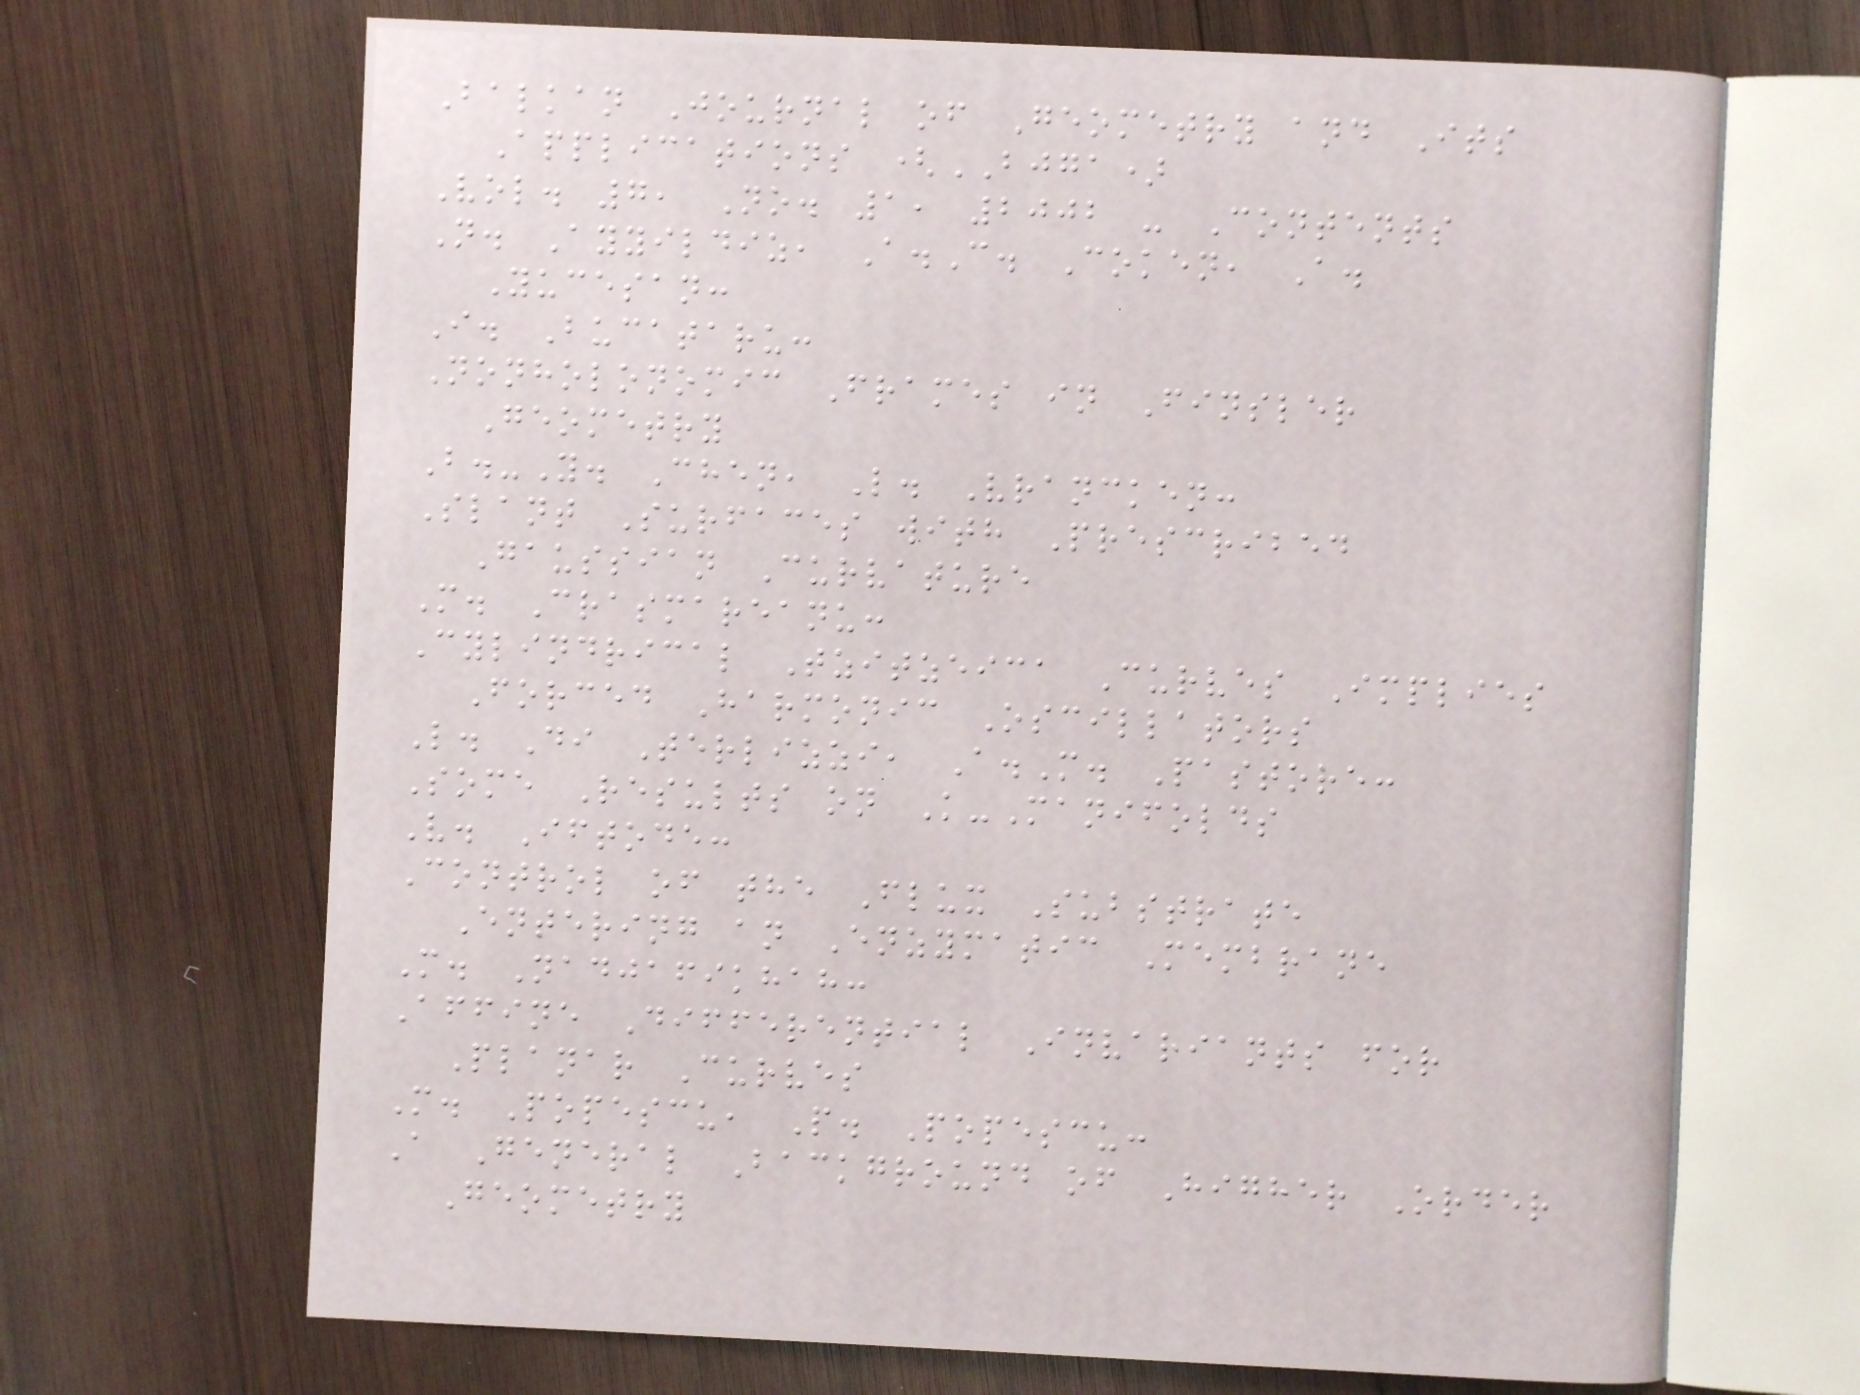Balkan Journal of Geometry and Its
Applications (BJGA)
Vol. 7, No. 1, 2002 - Contents
N. Ayyildiz, A.C. Coken, A.
Yucesan:
I. Bucataru:
Nonholonomic Frames in Finsler
Geometry
B.-Y. Chen, L. Vrancken:
Slant Surfaces with Prescribed
Gaussian Curvature
M. Crasmareanu:
Cylindrical Tzitzeica Curves Implies
Forced Harmonic Oscillators
L. Di Terlizzi, A.M. Pastore:
Some Results on K-Manifolds
V. Iftode:
Control of the Flux Substrate
Entering an Enzymatic Membrane
M. Nadjafikhah:
Affine Differential Invariants for
Planar Curves
M. Popescu, P. Popescu:
A General Background of Higher Order
Geometry
